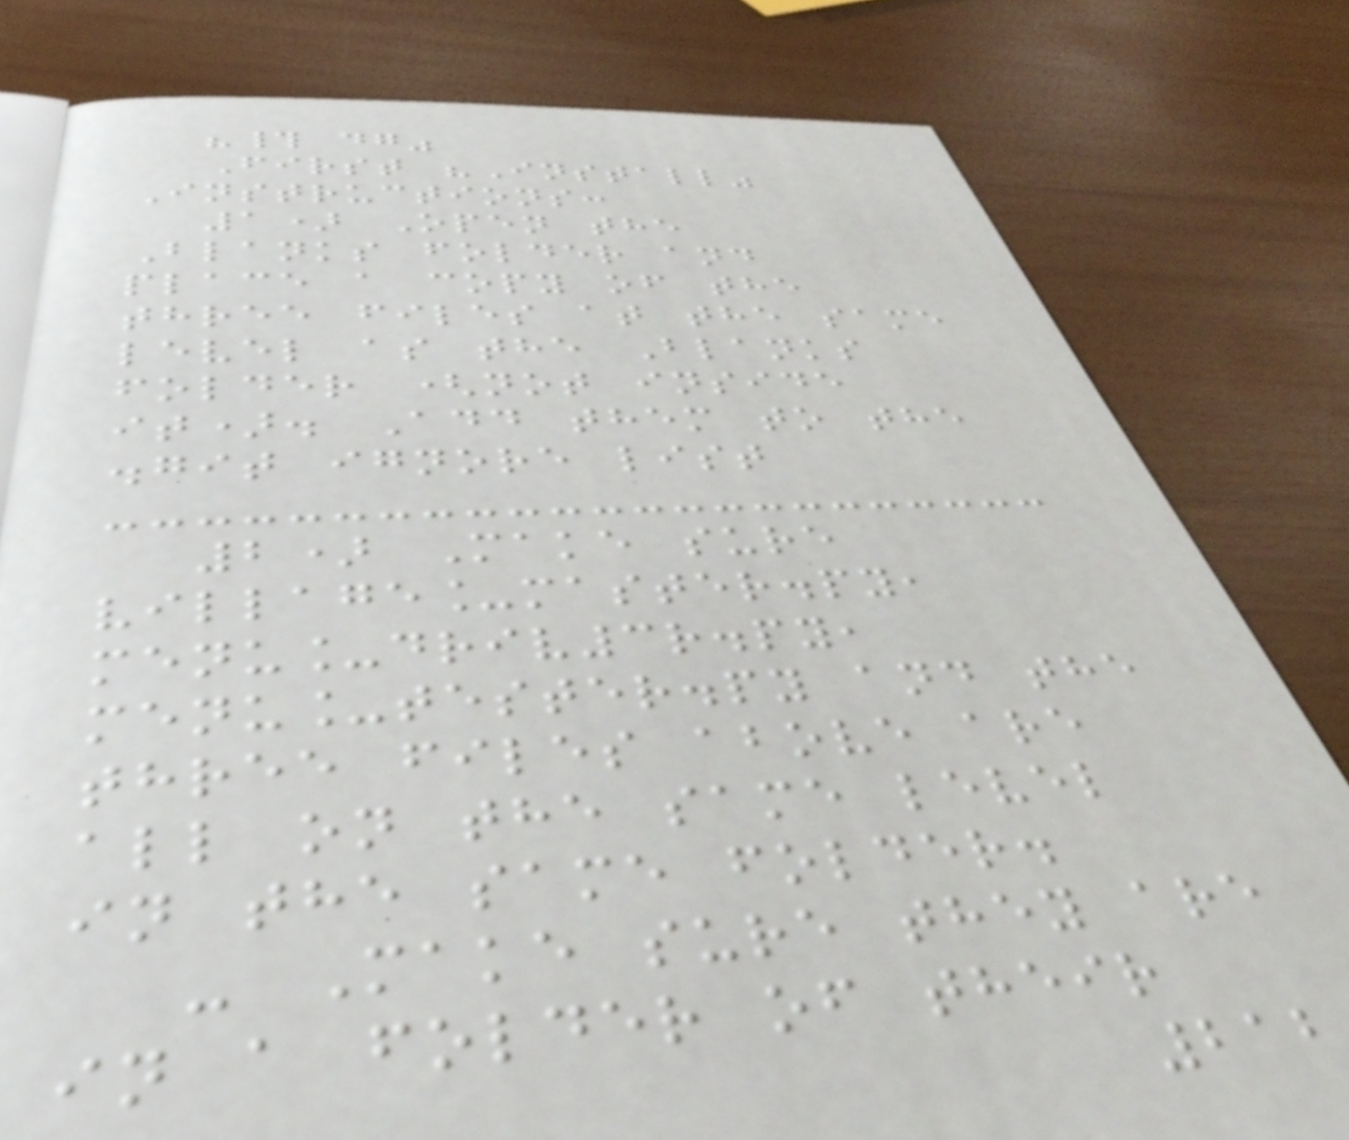"# dg"
First "Install"
Instructions:
1) Open the
Blanks folder and
place a copy of the
three files at the same
level as the Blanks
folder (not inside
it). Add them to the
.git ignore list
2) Make sure
village_master.py,
menu_driv3r.py,
menu_tester.py and the
three files above are
all on the same level
in the same folder.
- Make sure they are
in a folder of their
212
